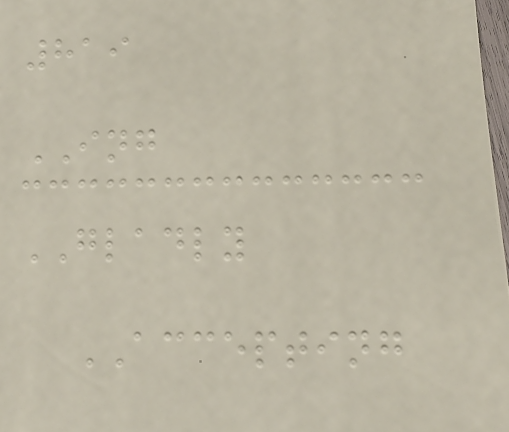819
ING
GLADLY
ACCEPTING
